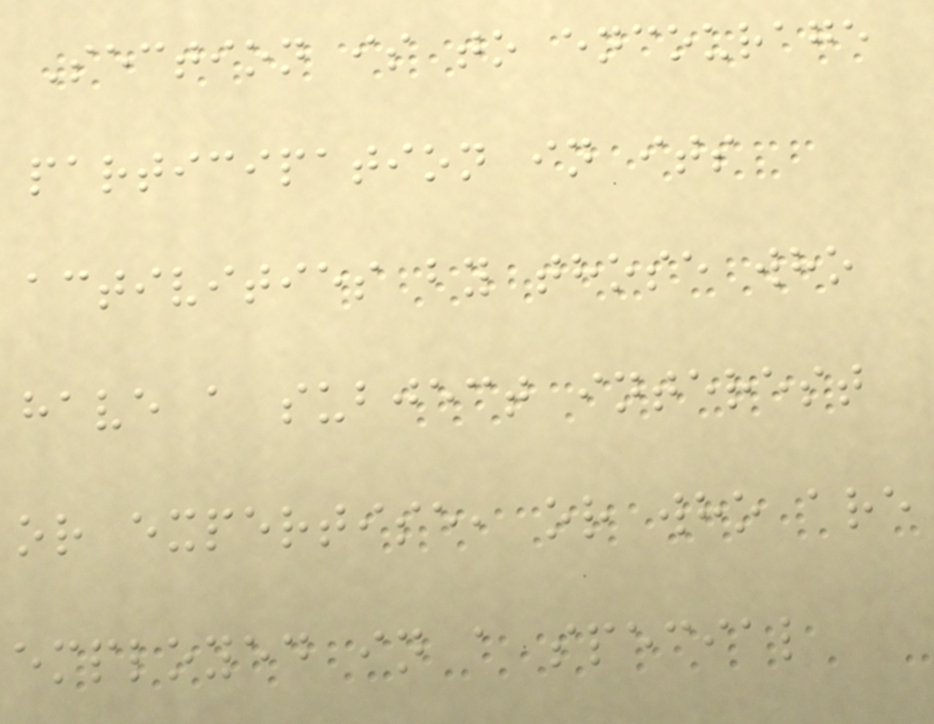Section is to encourage
participation in its
activities by those who
have a subject interest
or expertise, or who are
employed in a special
